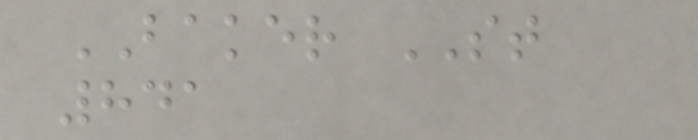BAKER ST
841
